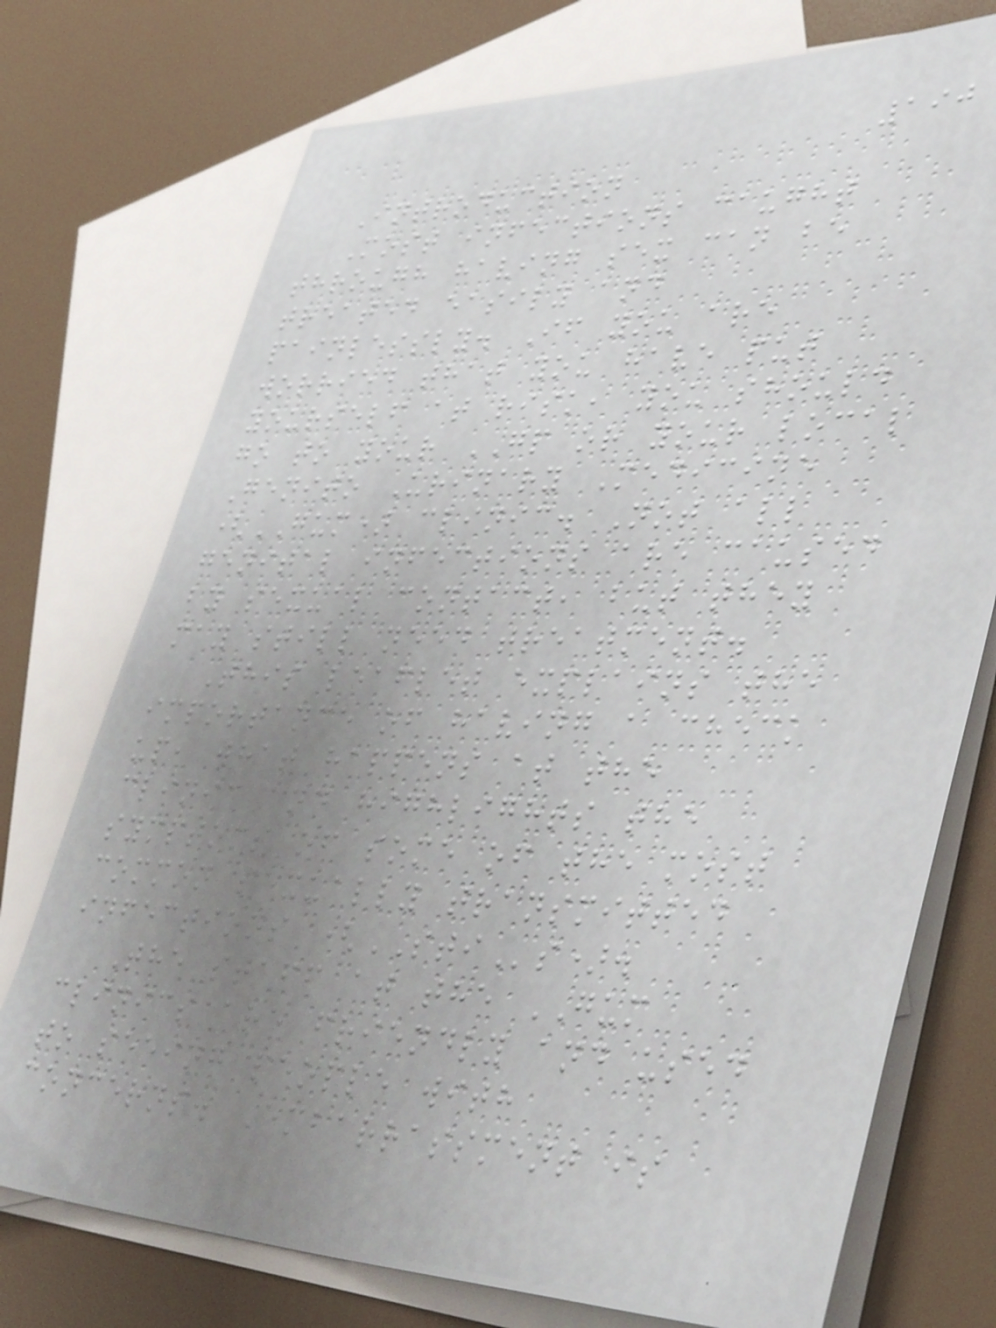190
Introduction
Most infections caught
through having sex can be
treated easily and
painlessly. If you are
worried that you have put
yourself at risk, you should
go to your GP or your local
Genito Urinary Medicine
(GUM) clinic. Not all
genital infections are caused
by sexual contact, but they
may still need treatment.
This leaflet explains the
importance of having a check
up, what happens at the
clinic and highlights the
symptoms of some of the most
common sexually transmitted
infections (STIs).
The staff at the GUM
clinics are friendly and used
to seeing people with
concerns. Embarrassment is
